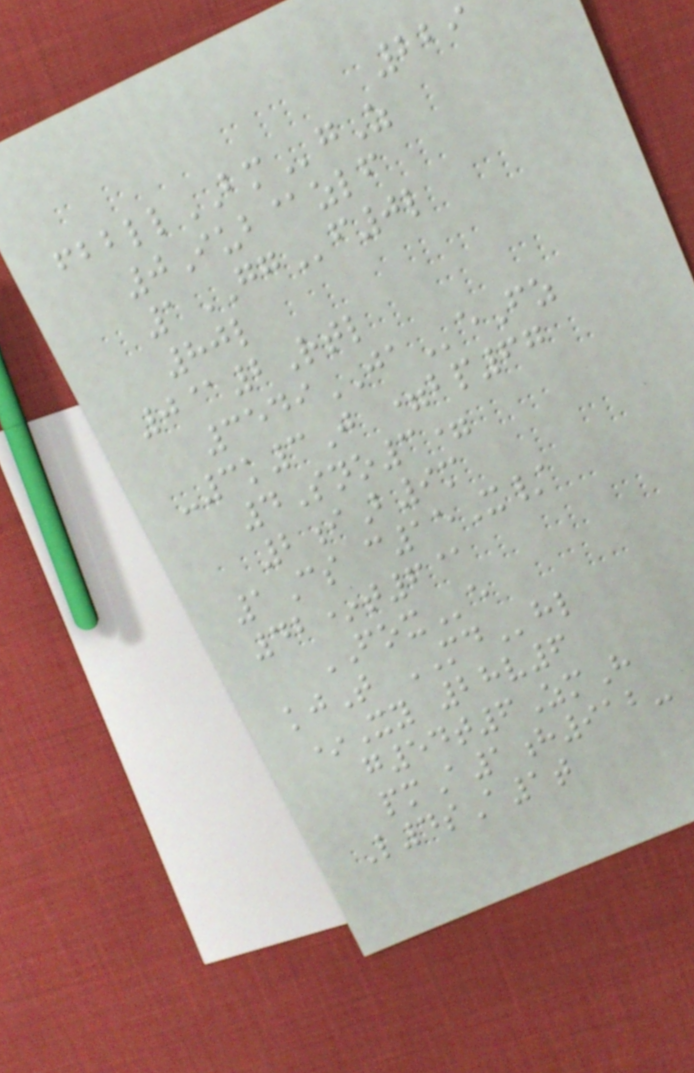229
fbbllBMgZ
0Iub@zlf
1GGf0l
80l
0@2Rtl
3549JAeFz
-3k3J =bp67
4Sno3=
2iB9m
1Cs c15X/
42*t6@
FOXe
kjT MDhl
*Xy 28v6
g54t6ZmH
pmA1h912-
L4sA1t
